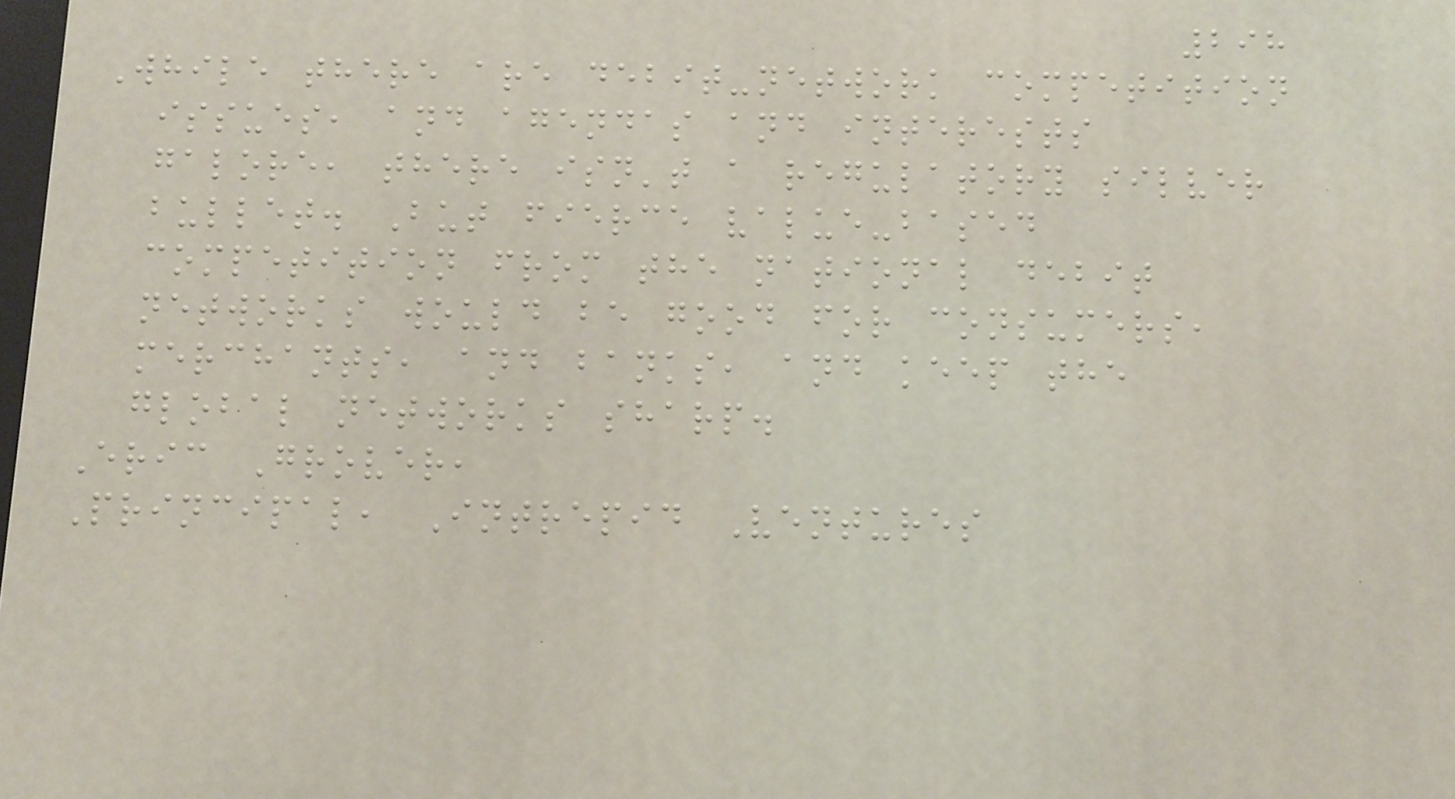298
While there are debit-network competition
issues, and agendas and interests
galore, there isn't a regulatory silver
bullet. But fierce value-based
competition from the national debit
networks would be good for consumers,
merchants, and banks, and keep the
global networks sharp.
Eric Grover,
Principal, Intrepid Ventures
